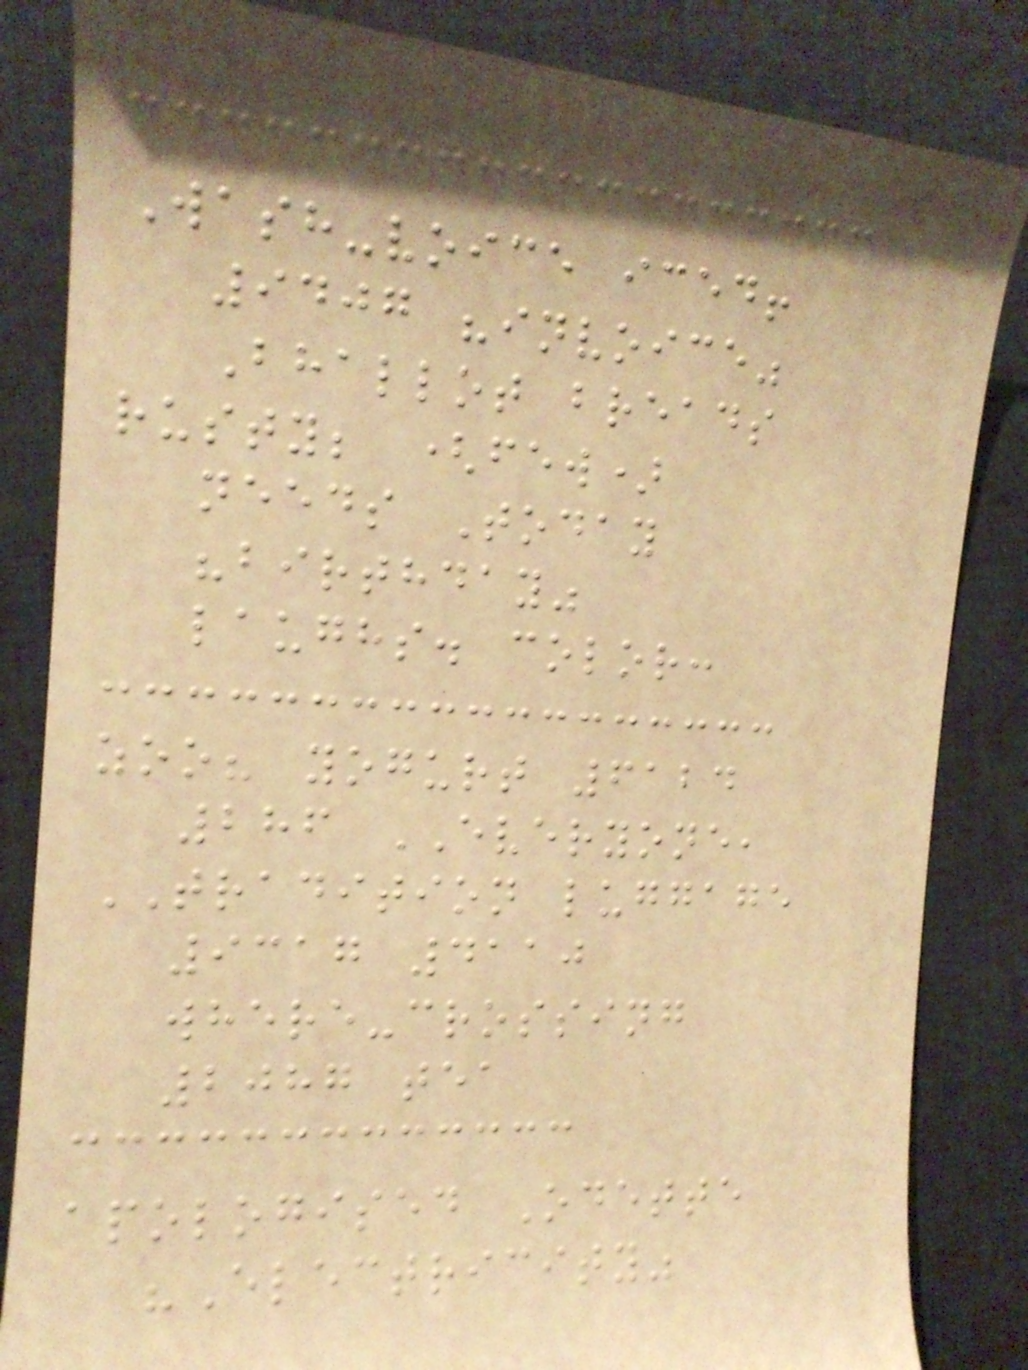Wash-voice iced!
9407 "invoice"
Bhallot breads
rusty; (few)
needs Today
"birthday"
laughs. color:
zoo? yogurt 6124
286 EVERYONE,
TRADITION luggage
9317 4110
where-crossing
2087 tea
apologised Odette
"Electricity"
